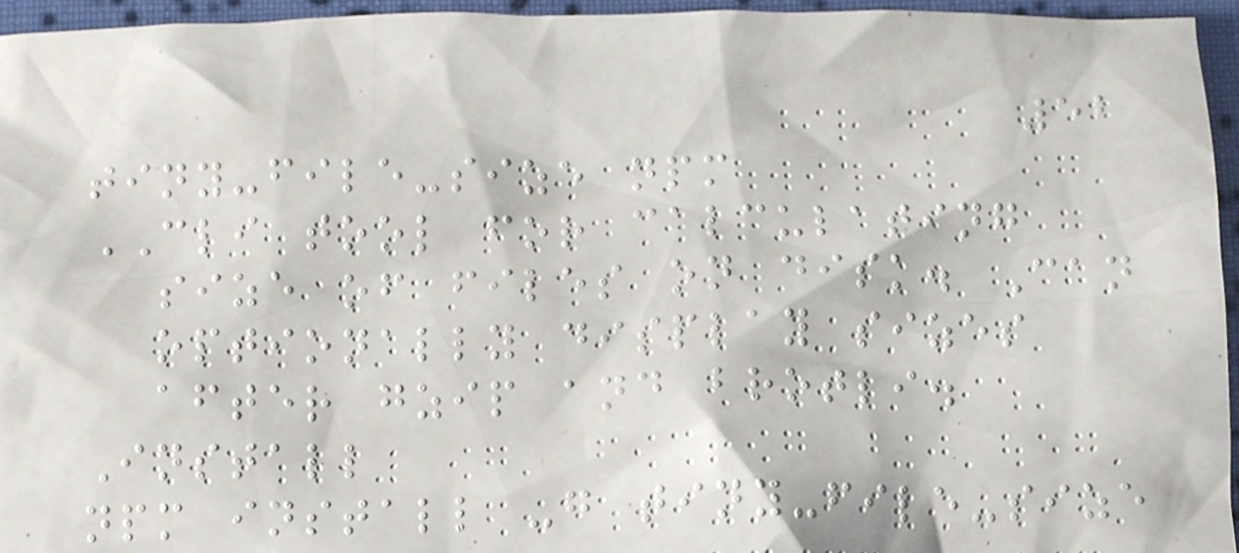52
tiny-file-size npm
CLI tool for calculating
size of files on disk. Can
optionally display sizes
after gzip and brotli.
Install
npm install -g tiny-file-size
